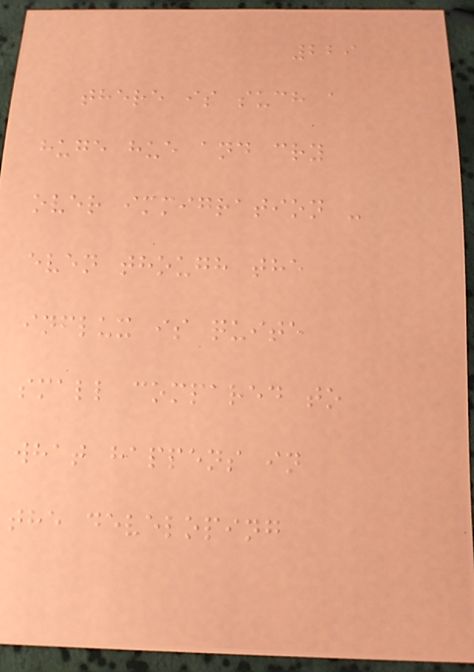229
there is such a
huge hue and cry
over immigration -
even though the
influx is quite
small compared to
what happens in
the developing
